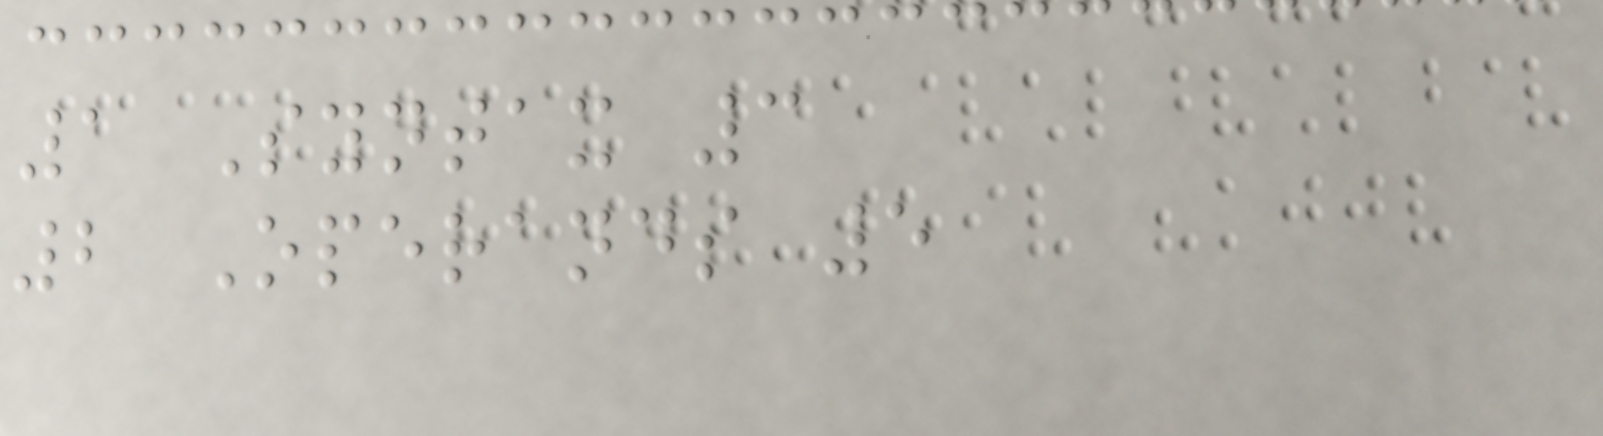1 Syntax 3
2 Operands 5
